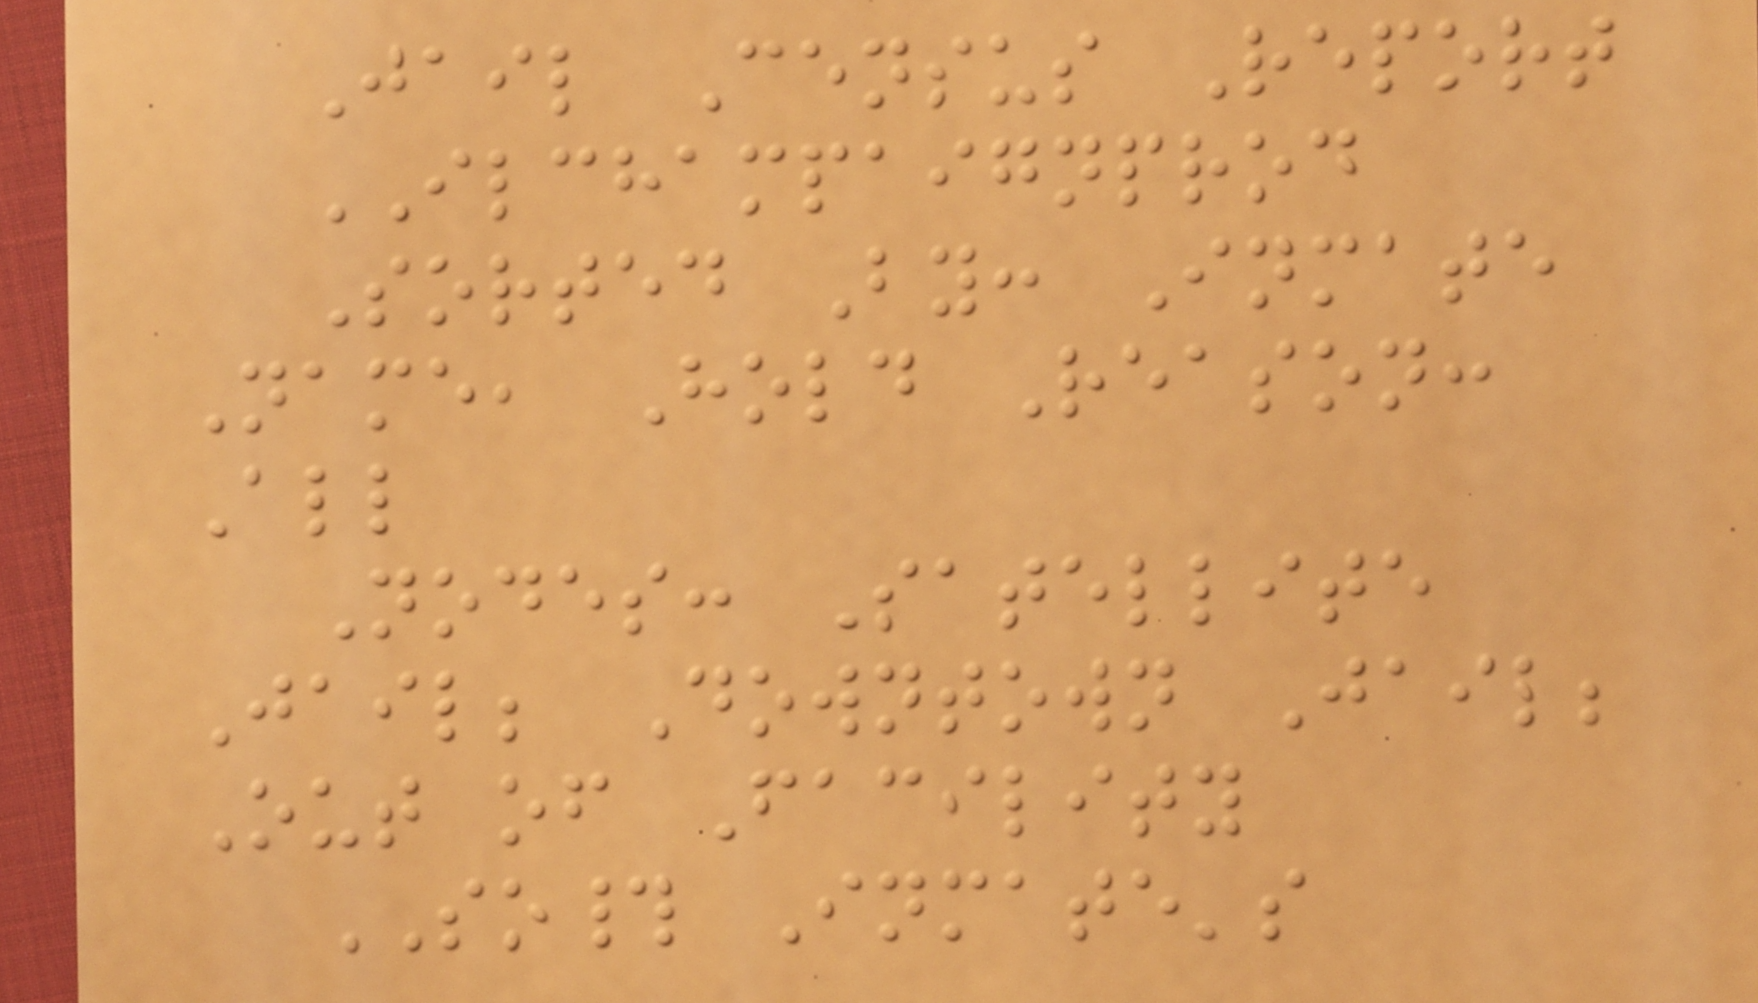Jail Census Report
ILCHAMPAIGNPROD
Sorted By: Inmate
Name, Hold Reason:
All
Nodes: Satellite
Jail; Downtown Jail;
Out of Facility
SO# Inmate's
